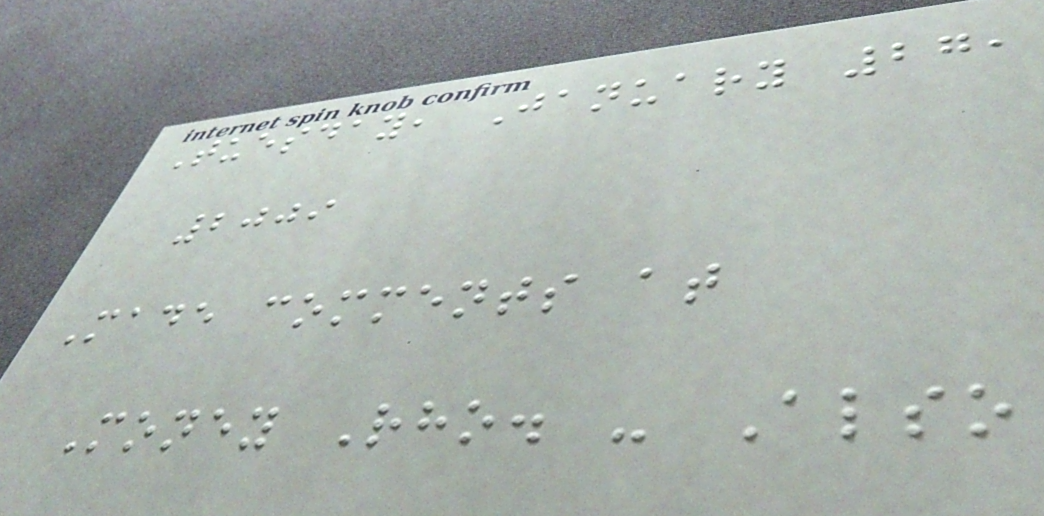Tuesday, January 27,
2009
Made comments at
Money Rho. - Also
